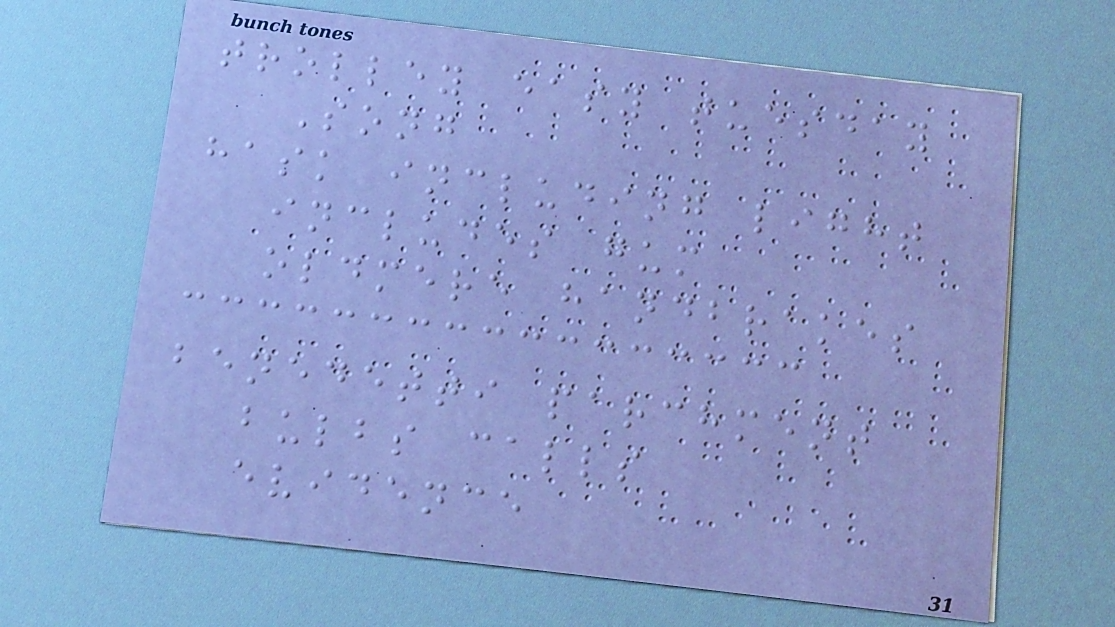trolley easy tuesday
Song
hask including light
includes gum
oldmere handbrakes
benedetti parchment
bulbs calls
evidence
